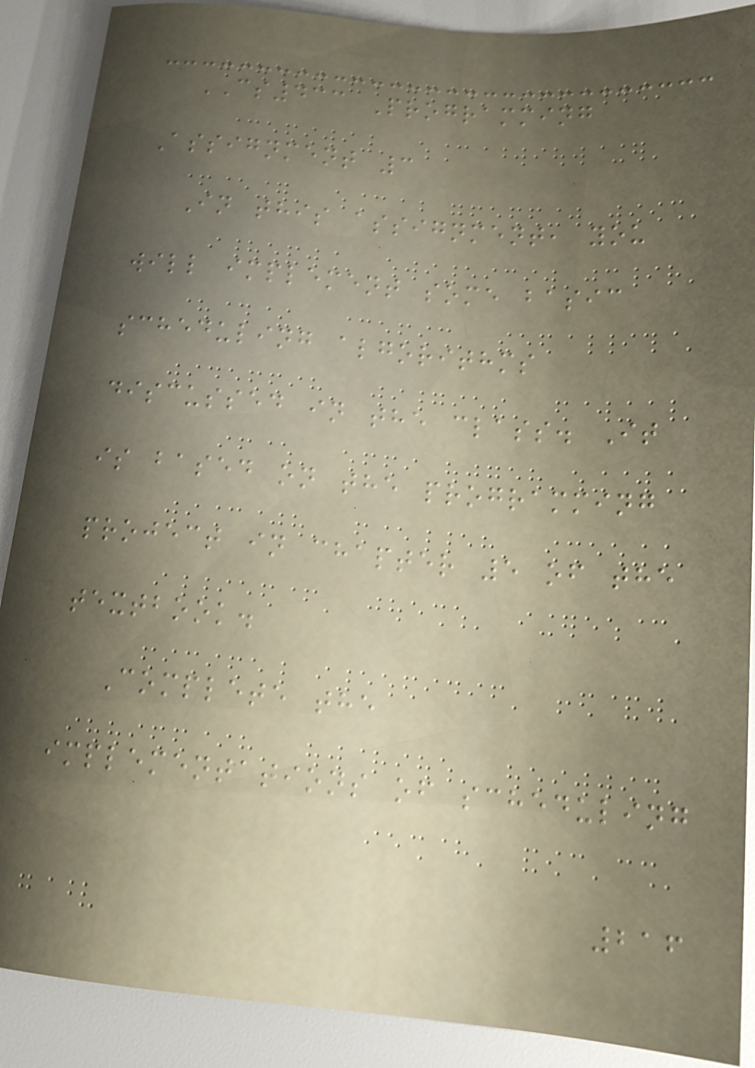CS433 Programming
Assignment 3
In this assignment, you
will implement some basic
scheduling algorithms
discussed in the class. It
is based on the programming
project in chapter 5 of the
textbook.
Complete the
implementations of scheduling
216
